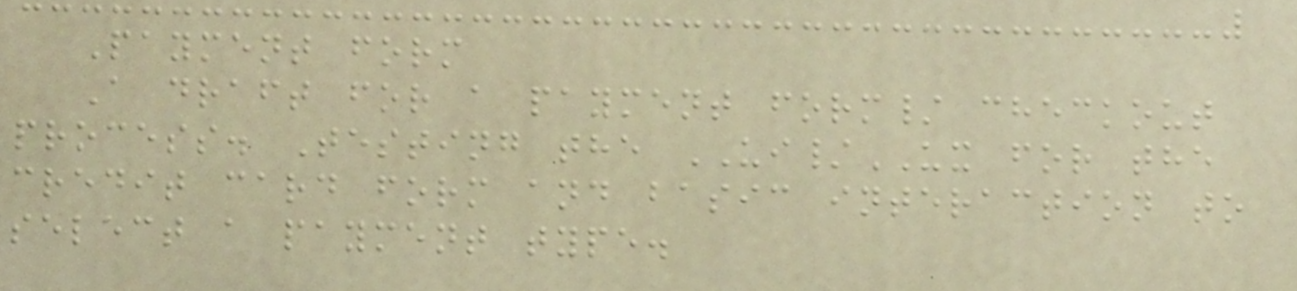Payment form
A draft for a payment form/ checkout
process. Testing the UI/UX for the
credit card form and basic interaction to
select a payment type.
